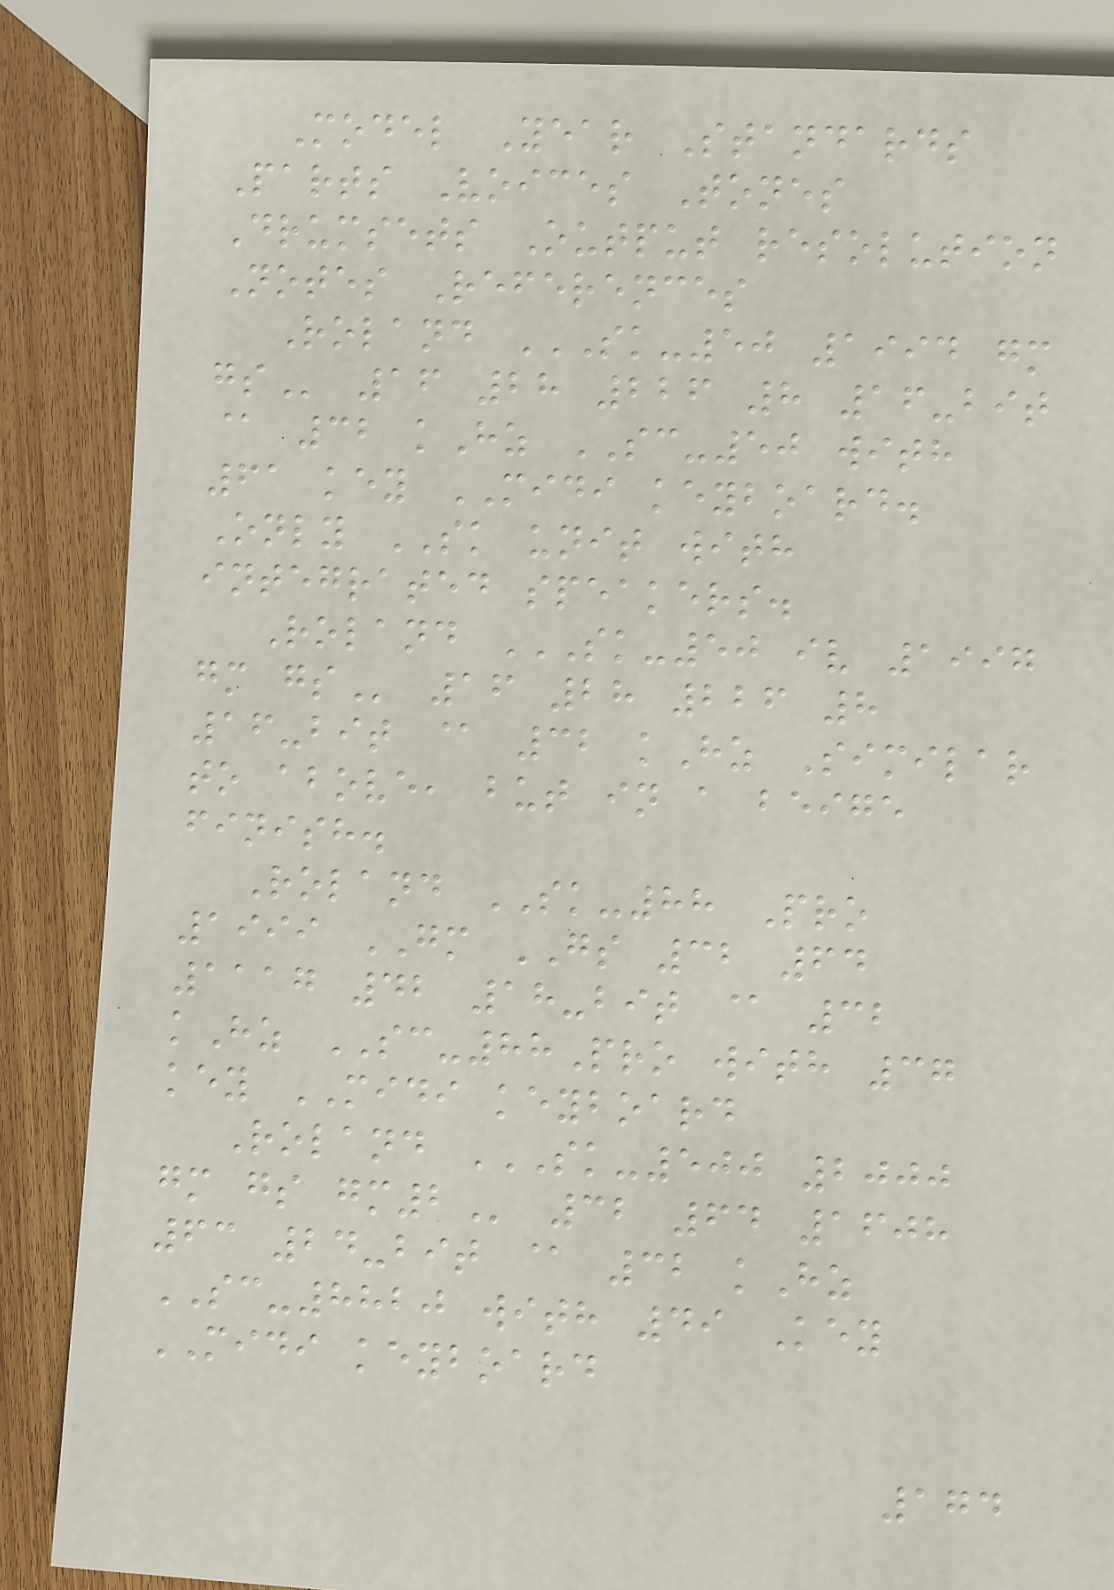Model Year Standards
Parts Voices Tones
Drumsets Output resolution
Notes References
Roland SK-50 1994 GM
GS 16 28 226 8 16-bit
@ 32 kHz SC-50 with
61 key MIDI keyboard.
Only SK unit with
integrated speakers.
Roland SK-50 IV 1997
GM GS 16 28 226 8
16-bit @ 32 kHz Similar
to above, but in a beige
finish.
Roland SK-88 Pro
1999 GM GS 32 64
1117 42 18-bit @ 32
kHz SC-88Pro with 37
key MIDI keyboard
Roland SK-500 2000
GM GS GM2 32 64 1608
63 24-bit @ 32 kHz
SC-8820 with 49 Key
MIDI keyboard
174
